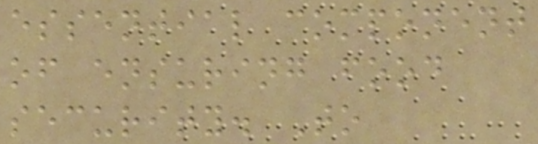essential component
of ensuring food
security. To
